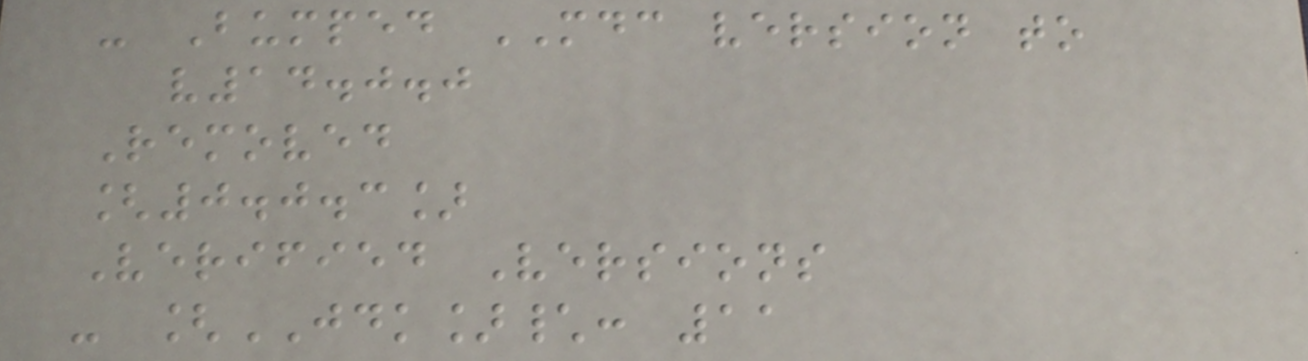- Bumped MDC version to
v14.0.0
Removed
[0.0.3]
Verified Versions
- [JDK]\: 11
